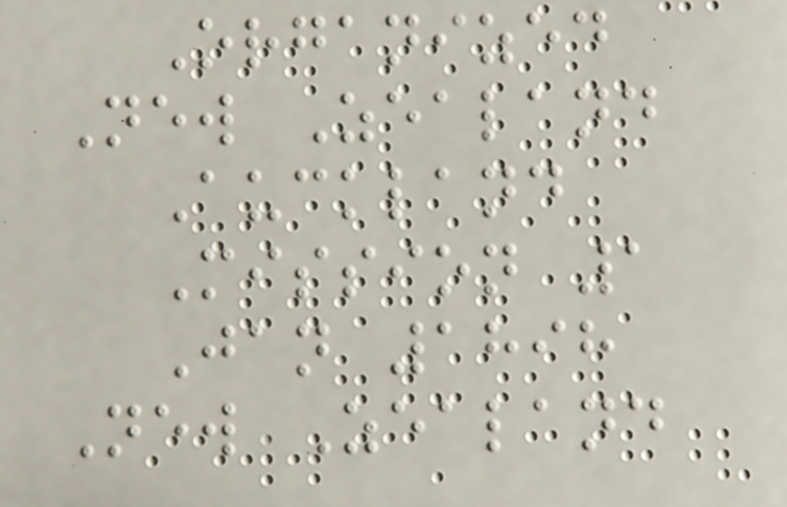Organized
New Zealand
Auckland
Mission 1
Jan 1898
New Zealand
